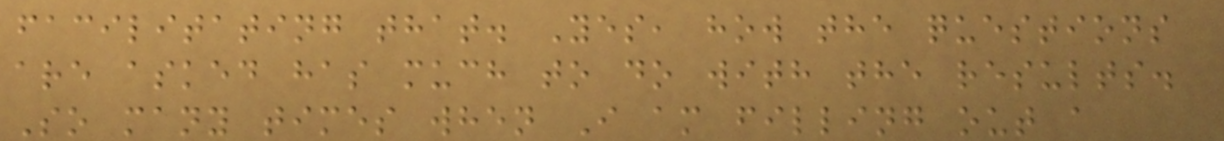facilitating that. Yes, how the questions
are asked has much to do with the results.
So many times when I am filling out a
